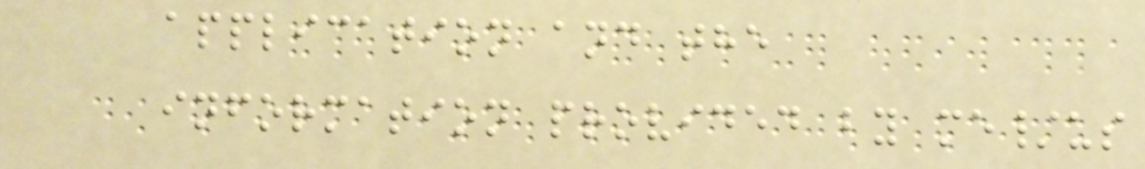application and the
information provided by me/us
